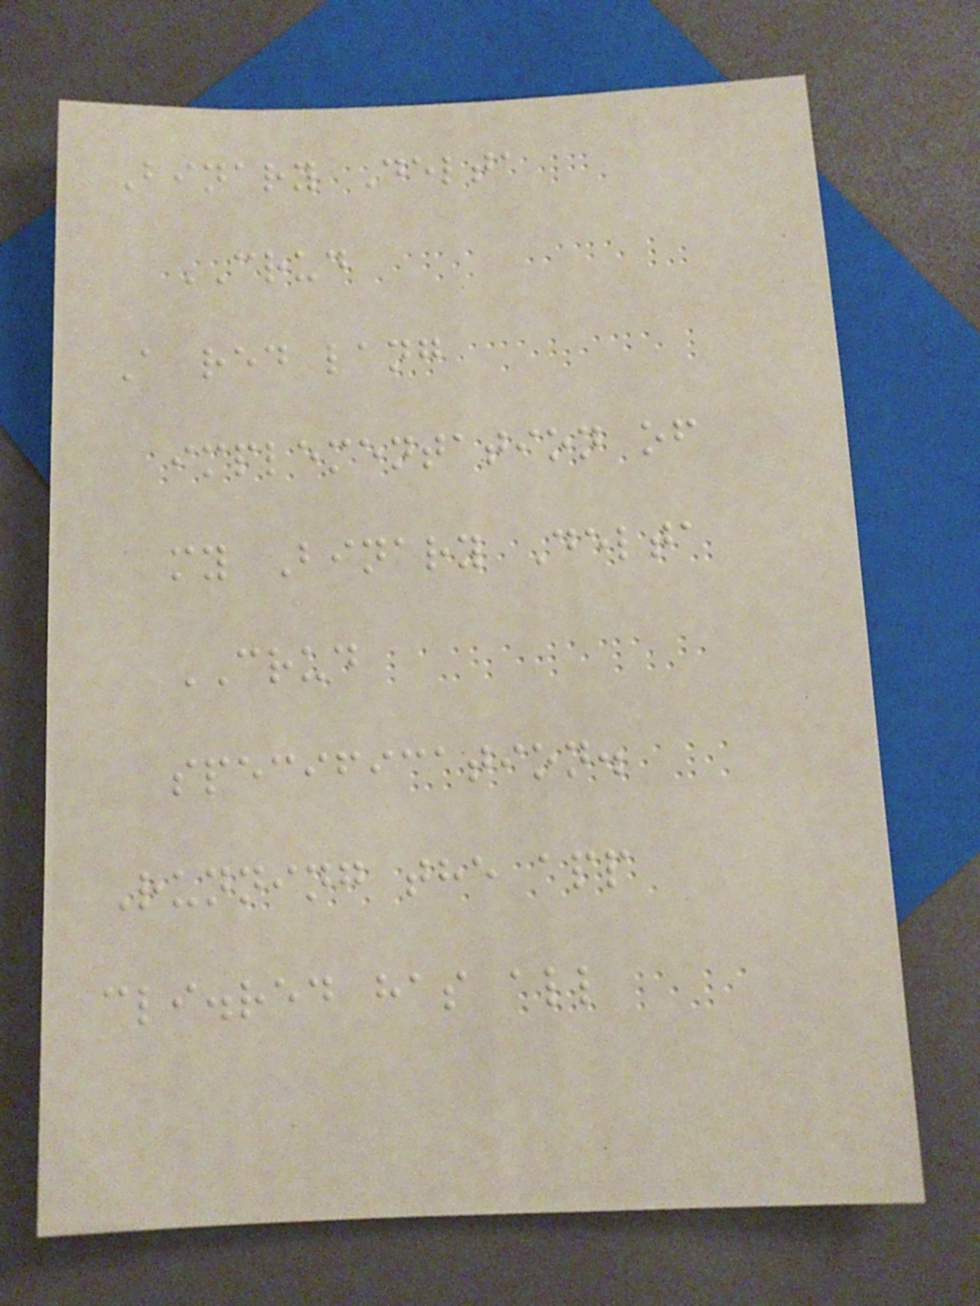Binary Delta
CRUD
A red lang
implementation of
my Binary Delta
CRUD
specification.
Running the app
cli.red has all
